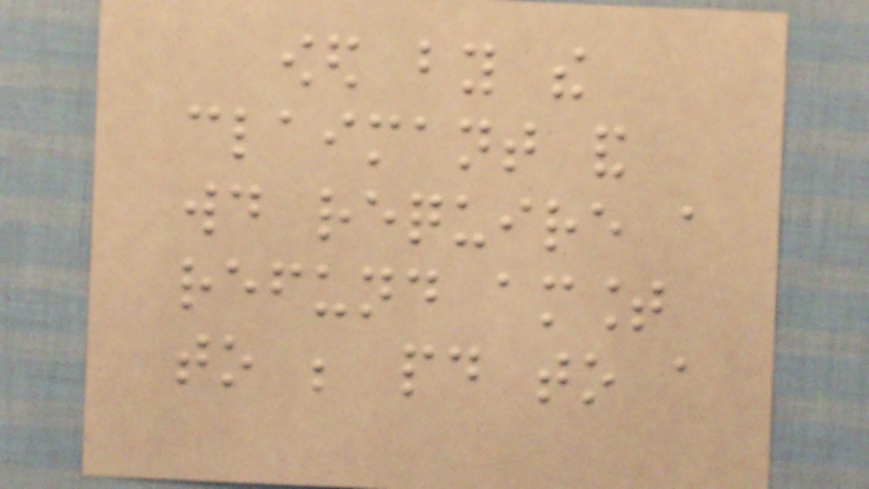owed by the
claimant and
would require a
refund amount
to be paid to a
